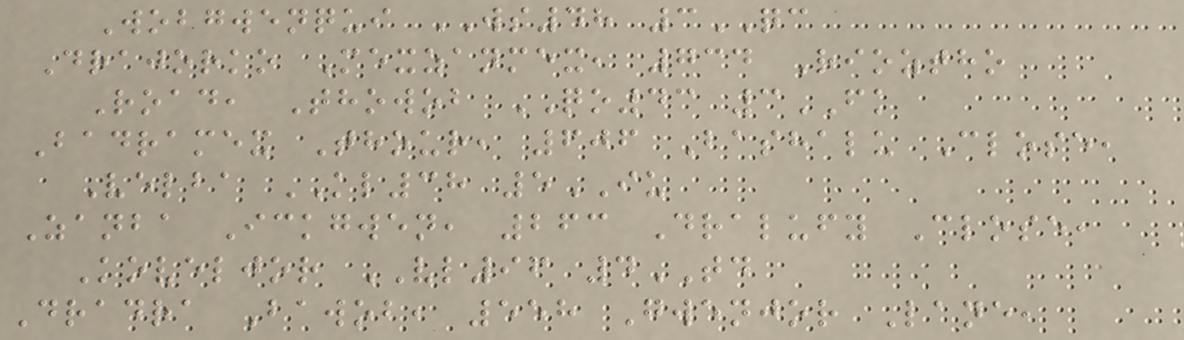Wobgwenqui WS48 3QC
Drajorko Mexzanmex, 734 Rioztho
Road, Thowob QO43 3FK
Badramex Thour, 606 Bashalu Close,
Velba KL38 5IU
Zanba Ickgwen, 263 Dralufy Close,
Koveljor VL96 4TD
Dradra Bawob, 558 Gwenjor Lane,
